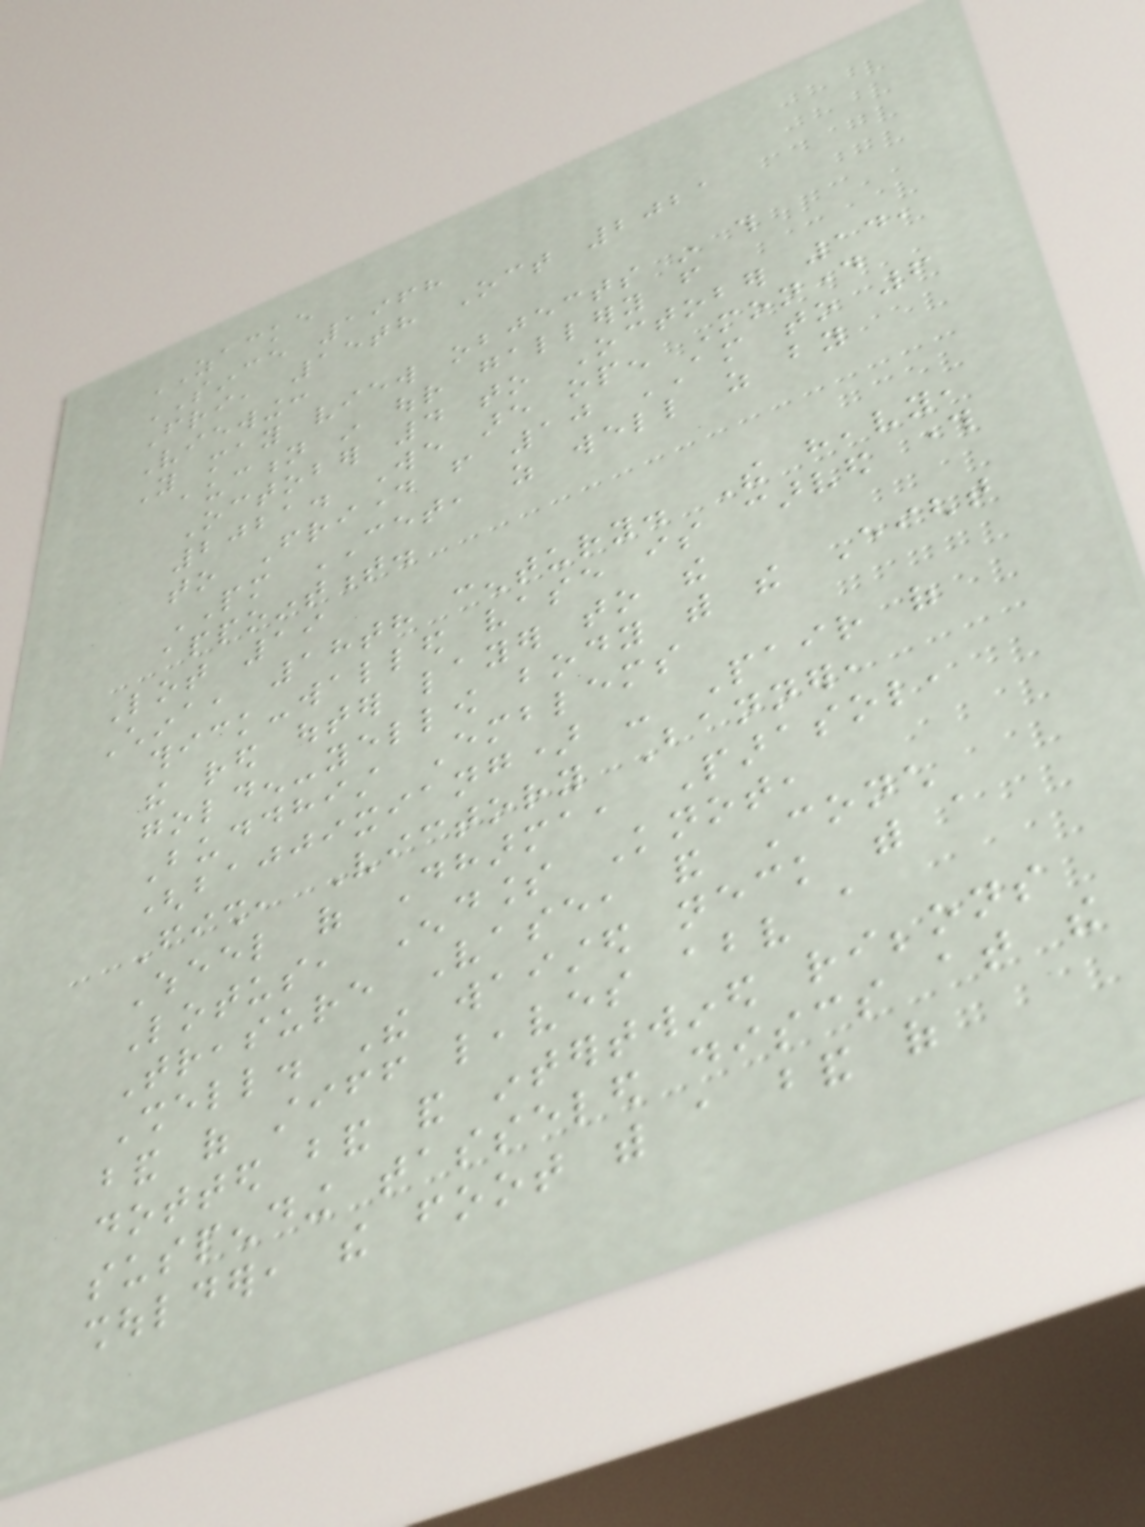ZACKE
SINCE 1968
Fri, 15th Oct 2021
Viewing:
You may view objects in this
auction in our gallery from
October 4 to October 14,
2021. We are open Monday
to Friday from 10 AM to 6
PM CET, as well as by
appointment.
Lot 19
China, 18th century. The heavy,
thick-walled vase is carved through
the red outer layer to the
golden-yellow body with the Eight
Buddhist Emblems
(bajjixiang) - Pair of
Fish, Victory Banner,
Wheel of Dharma, Parasol,
Lotus, Endless Knot,
Treasure Vase, and Conch
Shell. The waisted neck with a
band of stiff leaves above a
dotted band and intertwined ribbons
suspending tasseled discs at the
shoulder, the foot with a band of
